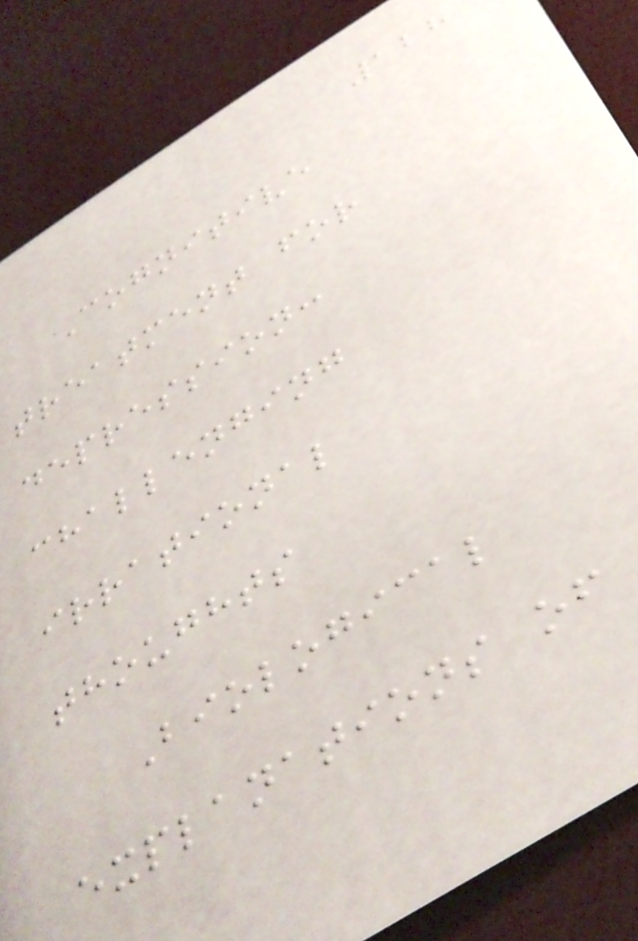128
Cognitive
treatment for
depression:
challenging
irrational
thoughts
Biological
explanations of
